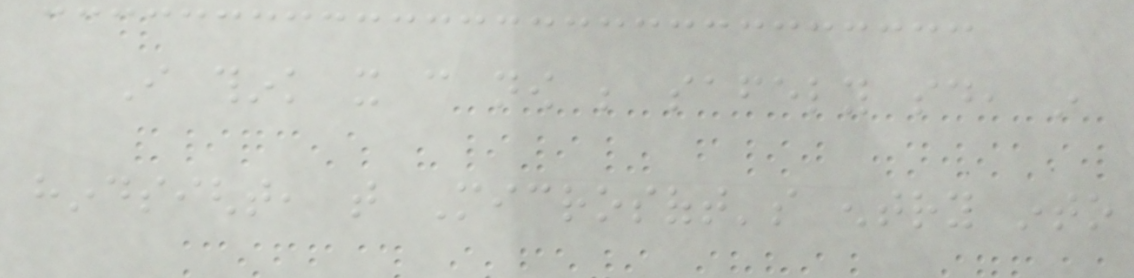I think it can now be safely said, in
hindsight, that Microsoft's entry into
